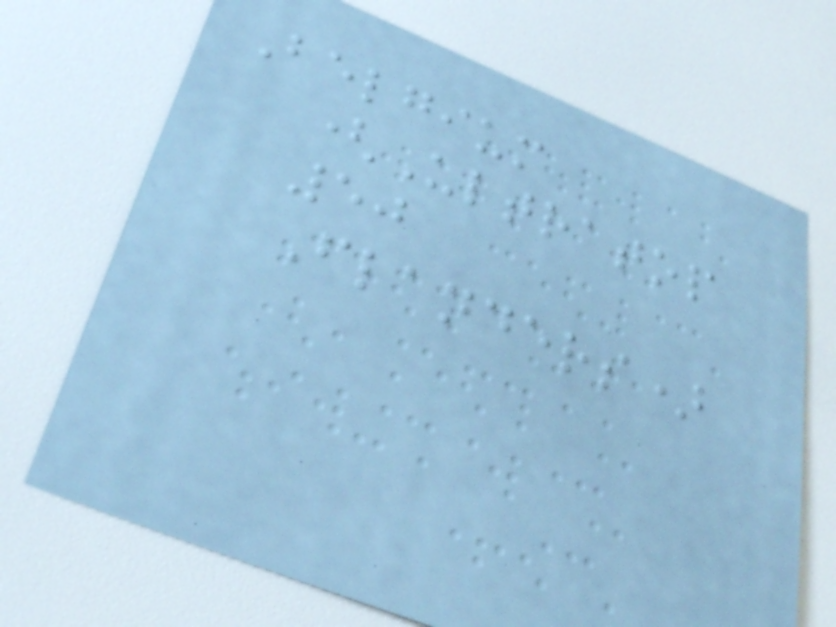Belgium
(Ultratop
50
Flanders)
